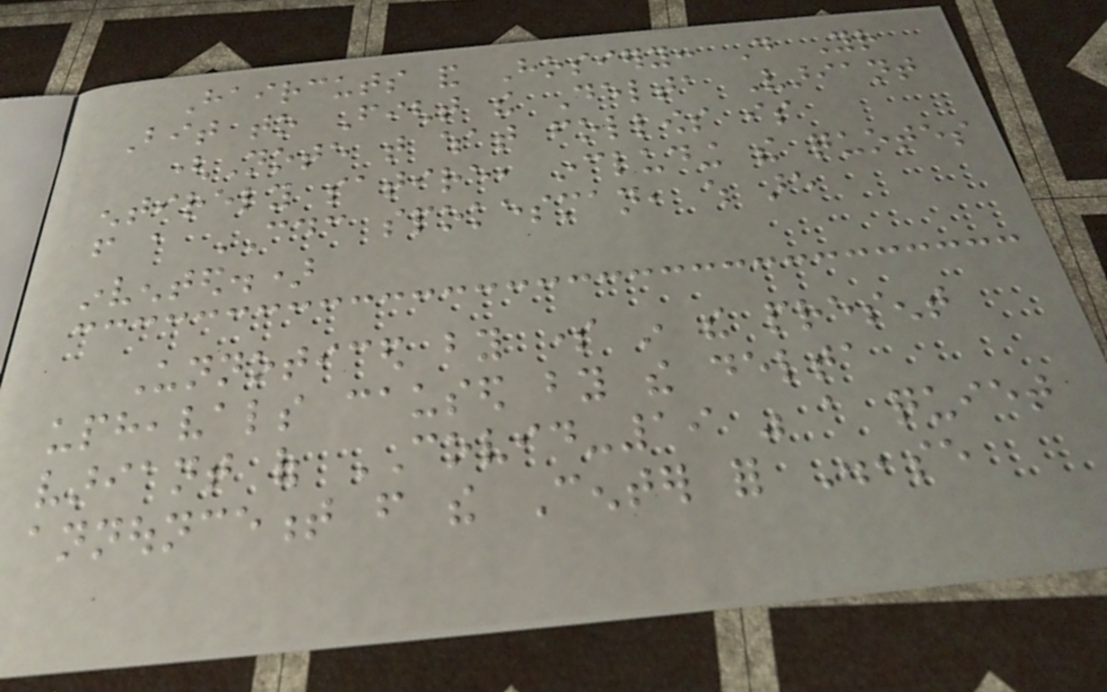Haircuts and Hosiery: Do Your
Bit to Fight the Delta Variant
(Note that what follows is
entirely satire, including the quotes
from a CDC spokesman, which are
invented.)
Unnoticed by some in the present
upheavals caused by the delta
variant of COVID-19 was a quiet
announcement from the Center for Disease
